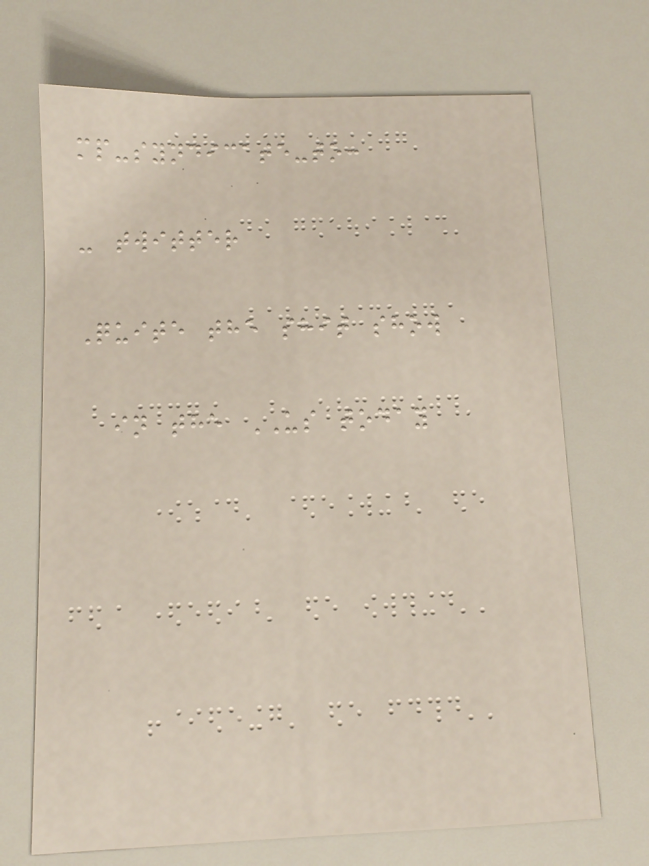mp-syndicate-to:
- twitter
Quite the shit show
in the US today
